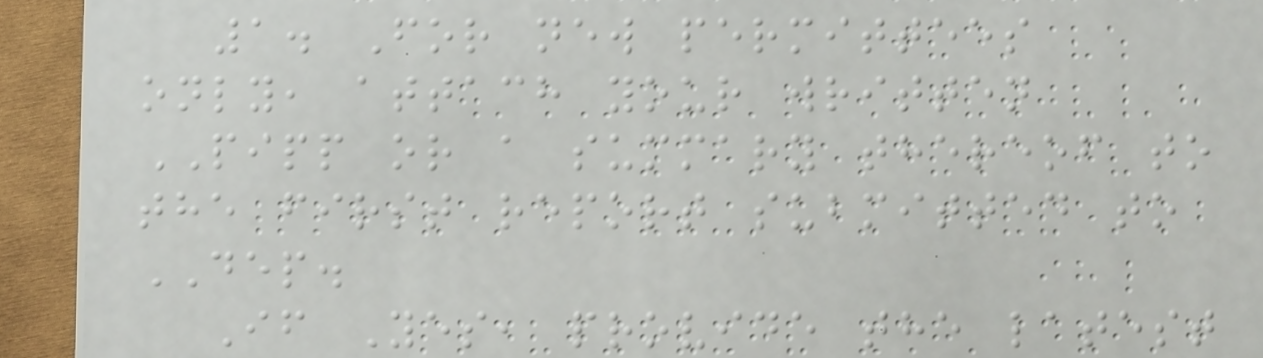1. For new permittees
only, attach your written
PIPP or a summary thereof to
the first report submitted to
DEP.
If Yes, provide the latest
